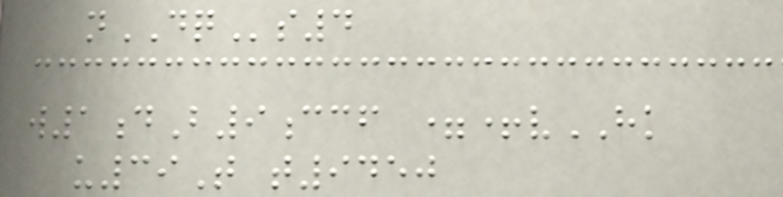nDQs4
w1dB9ccf =+vHK
u39T t9450
